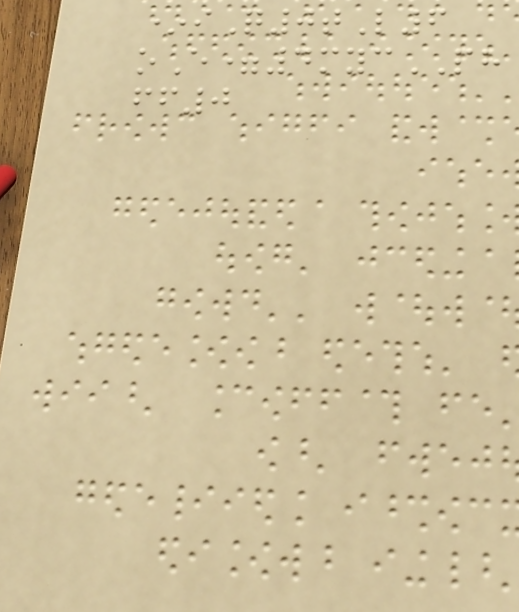*iQ0tL6
oE=4mycPH
ff0
